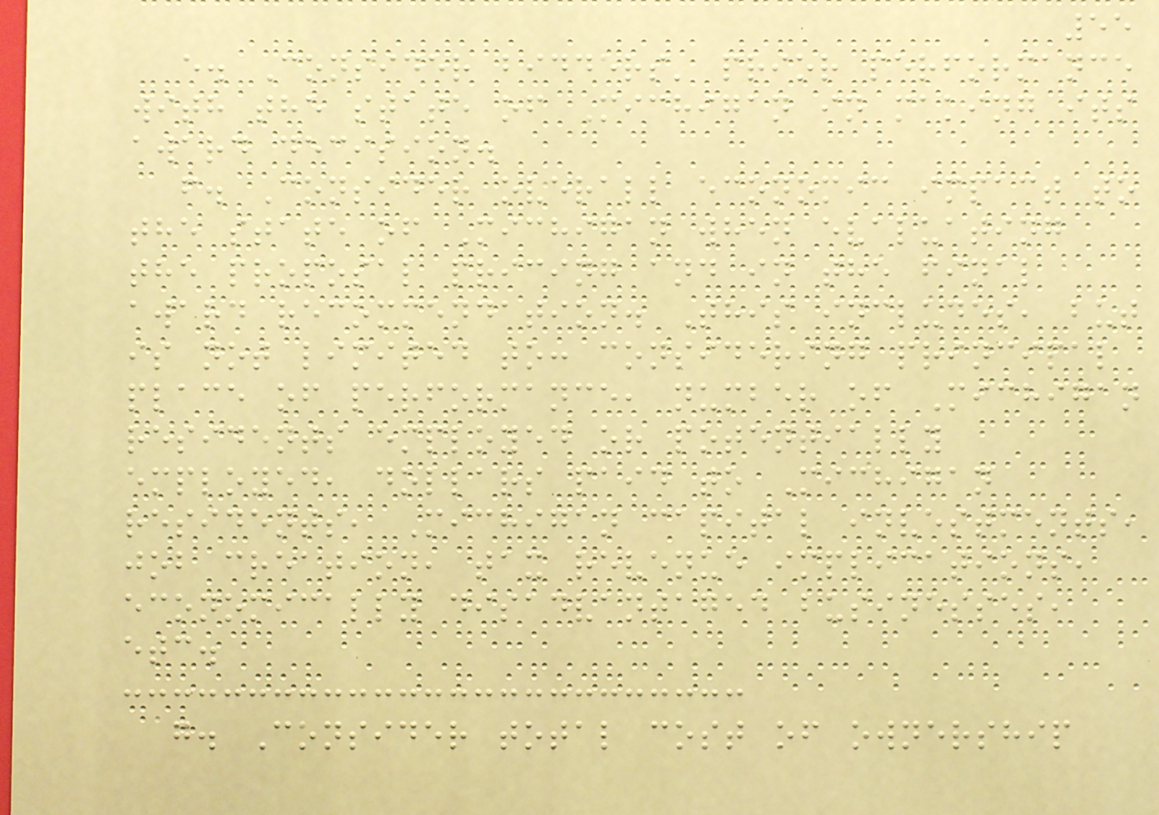55
e. Consider bidders' prior performance
with the state of Michigan in making its
award decision.
f. Consider overall economic impact to
the state of Michigan when evaluating
the proposal pricing and in the final
award recommendation. This includes, but
is not limited to: considering principal
place of performance, number of Michigan
residents employed or potentially
employed, dollars paid to Michigan
residents, Michigan capital investments,
job creation, tax revenue implications,
economically disadvantaged businesses,
etc.
g. Consider total cost of ownership
